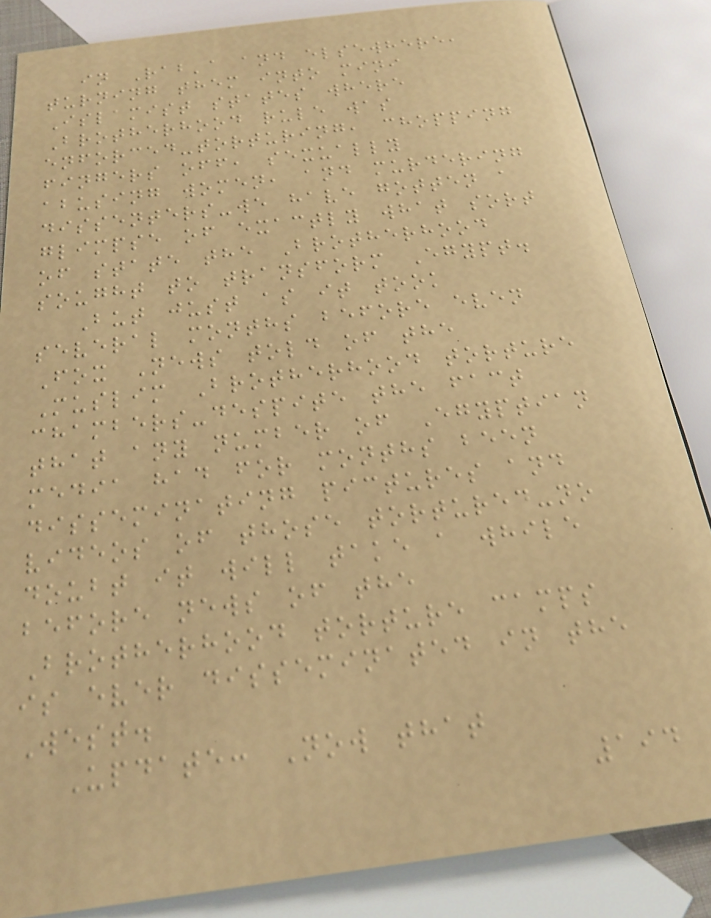in Rab'a and elsewhere,
turning them into mini
Islamist states where
Brotherhood rule was
enforced-torturing, chopping
fingers off, sexually
abusing women, and murdering
dissenters-we have gotten a
glimpse of exactly what sort
of state the Brotherhood
sought to transform Egypt.
But just as it took
several months before even
Fox News told of the
Muslim Brotherhood torture
chambers-despite the fact
that any number of Egyptian
media had for months been
disseminating pictures and
videos of those tortured-no
doubt it will take a while
before news of the
Brotherhood torture camps
is ever disseminated in the
West.
Update: Now that
194
